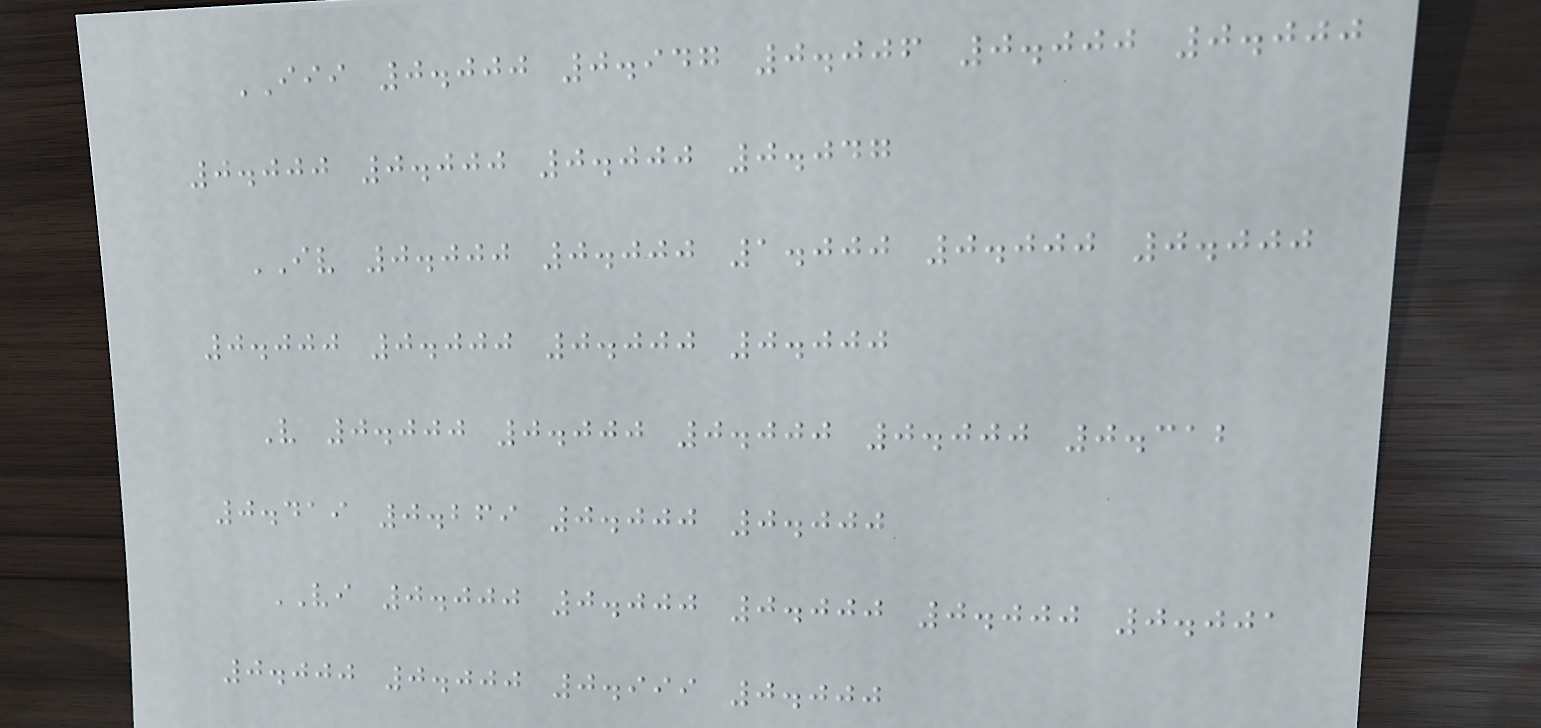III 0.000 0.947 0.006 0.000 0.000
0.000 0.000 0.000 0.047
IV 0.000 0.000 1.000 0.000 0.000
0.000 0.000 0.000 0.000
V 0.000 0.000 0.000 0.000 0.312
0.419 0.269 0.000 0.000
VI 0.000 0.000 0.000 0.000 0.001
0.000 0.000 0.999 0.000
